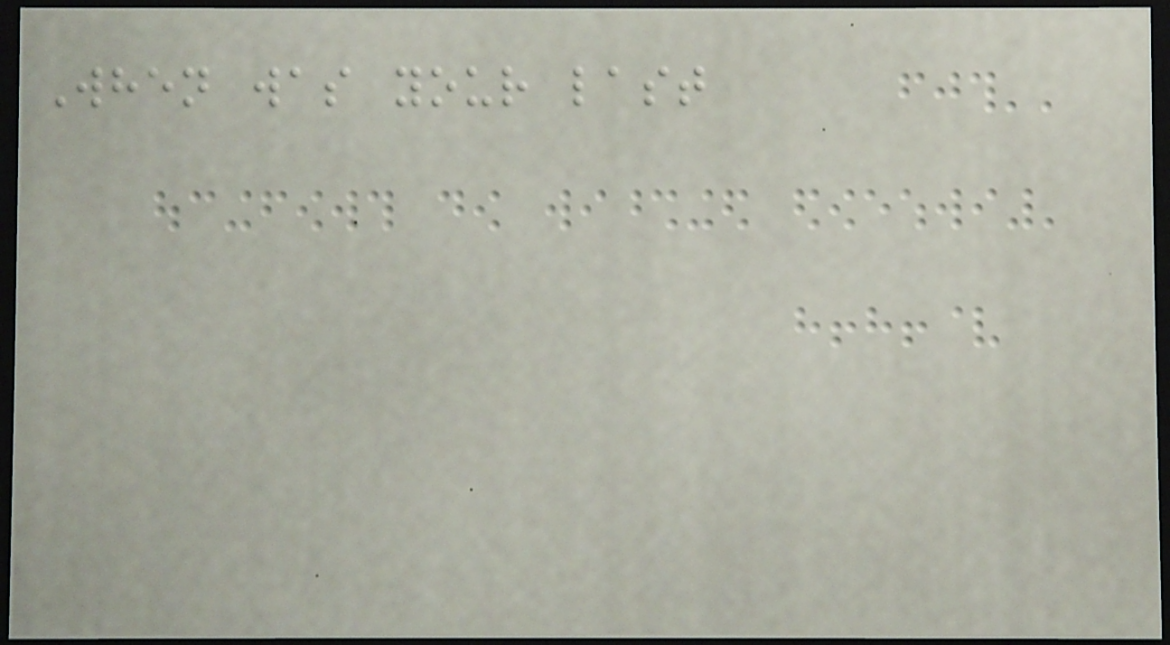When was your last
